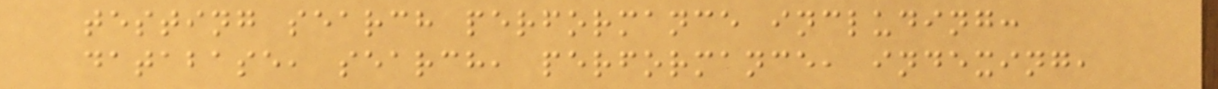testing search performance including:
database, search, performance, indexing,
